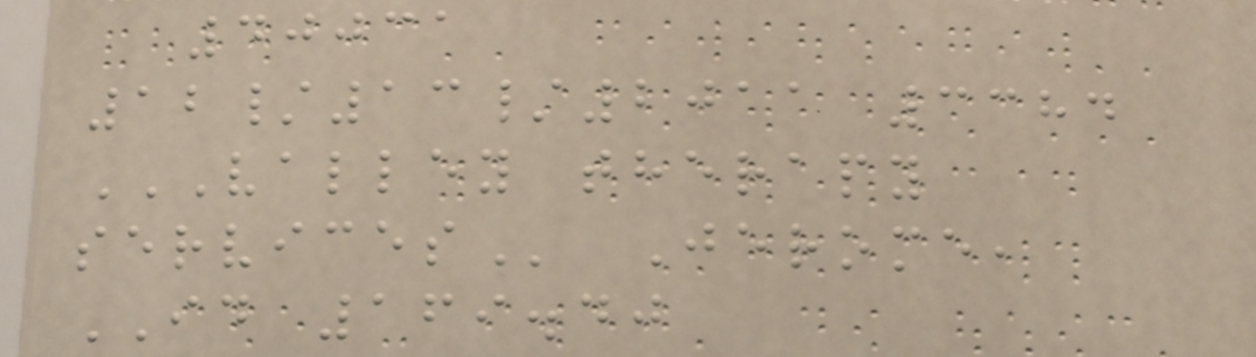40031
12/13/2011 3384
VALLEY THERAPY
SERVICES Jerome,
ID 169.40
